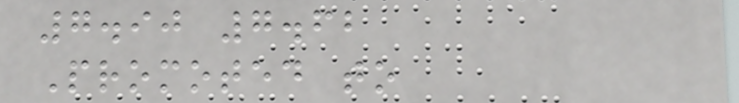7.90 7.62
Promoted to
